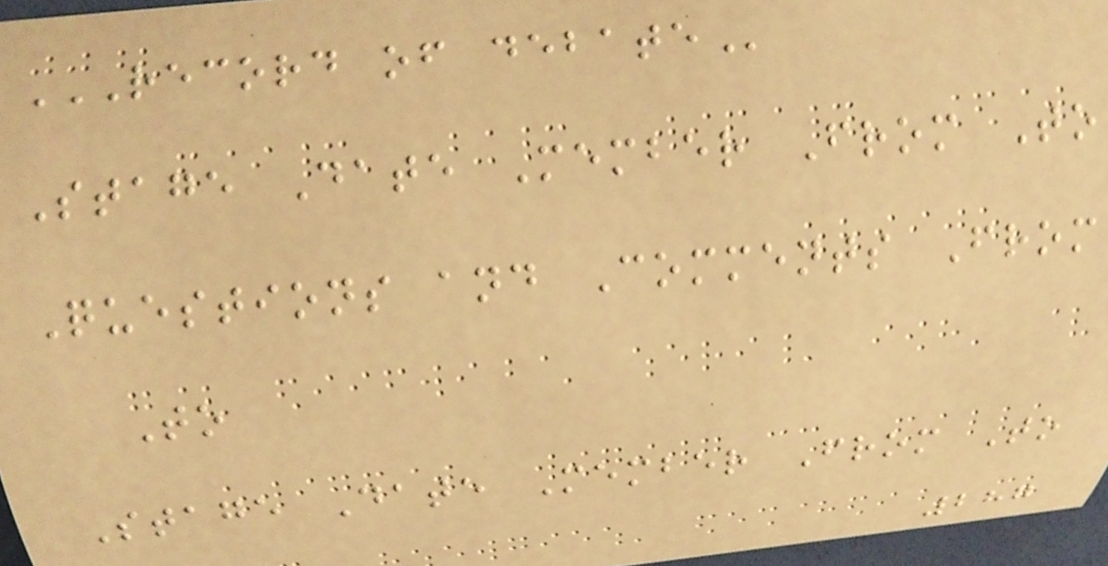RECORD OF DEBATE
Stage Date Member From To
Questions and Comments From
To
Stage Date Member From To
287
